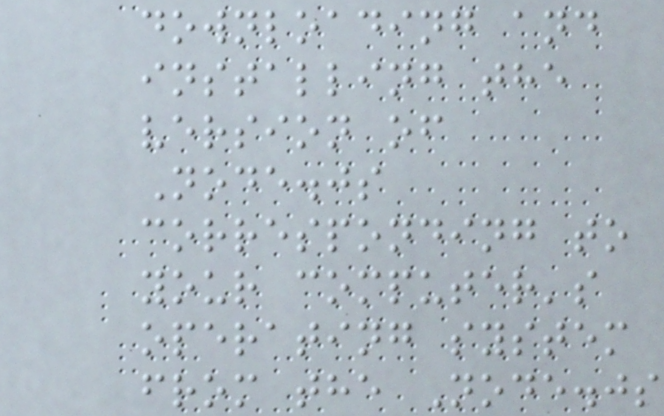downloading and
installing the
version of
Node.js
corresponding to
your computer's
operating system
from the Node.js
